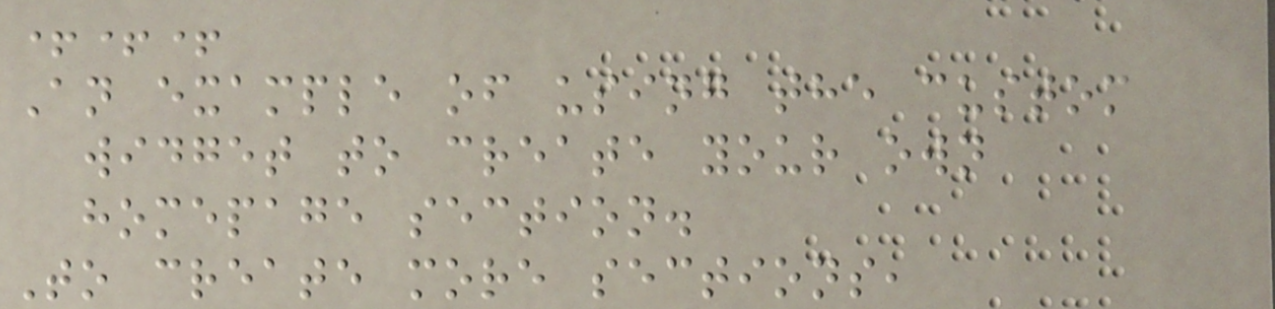+++
An example of using the custom
widget to create your own
homepage section.
To create more sections,
